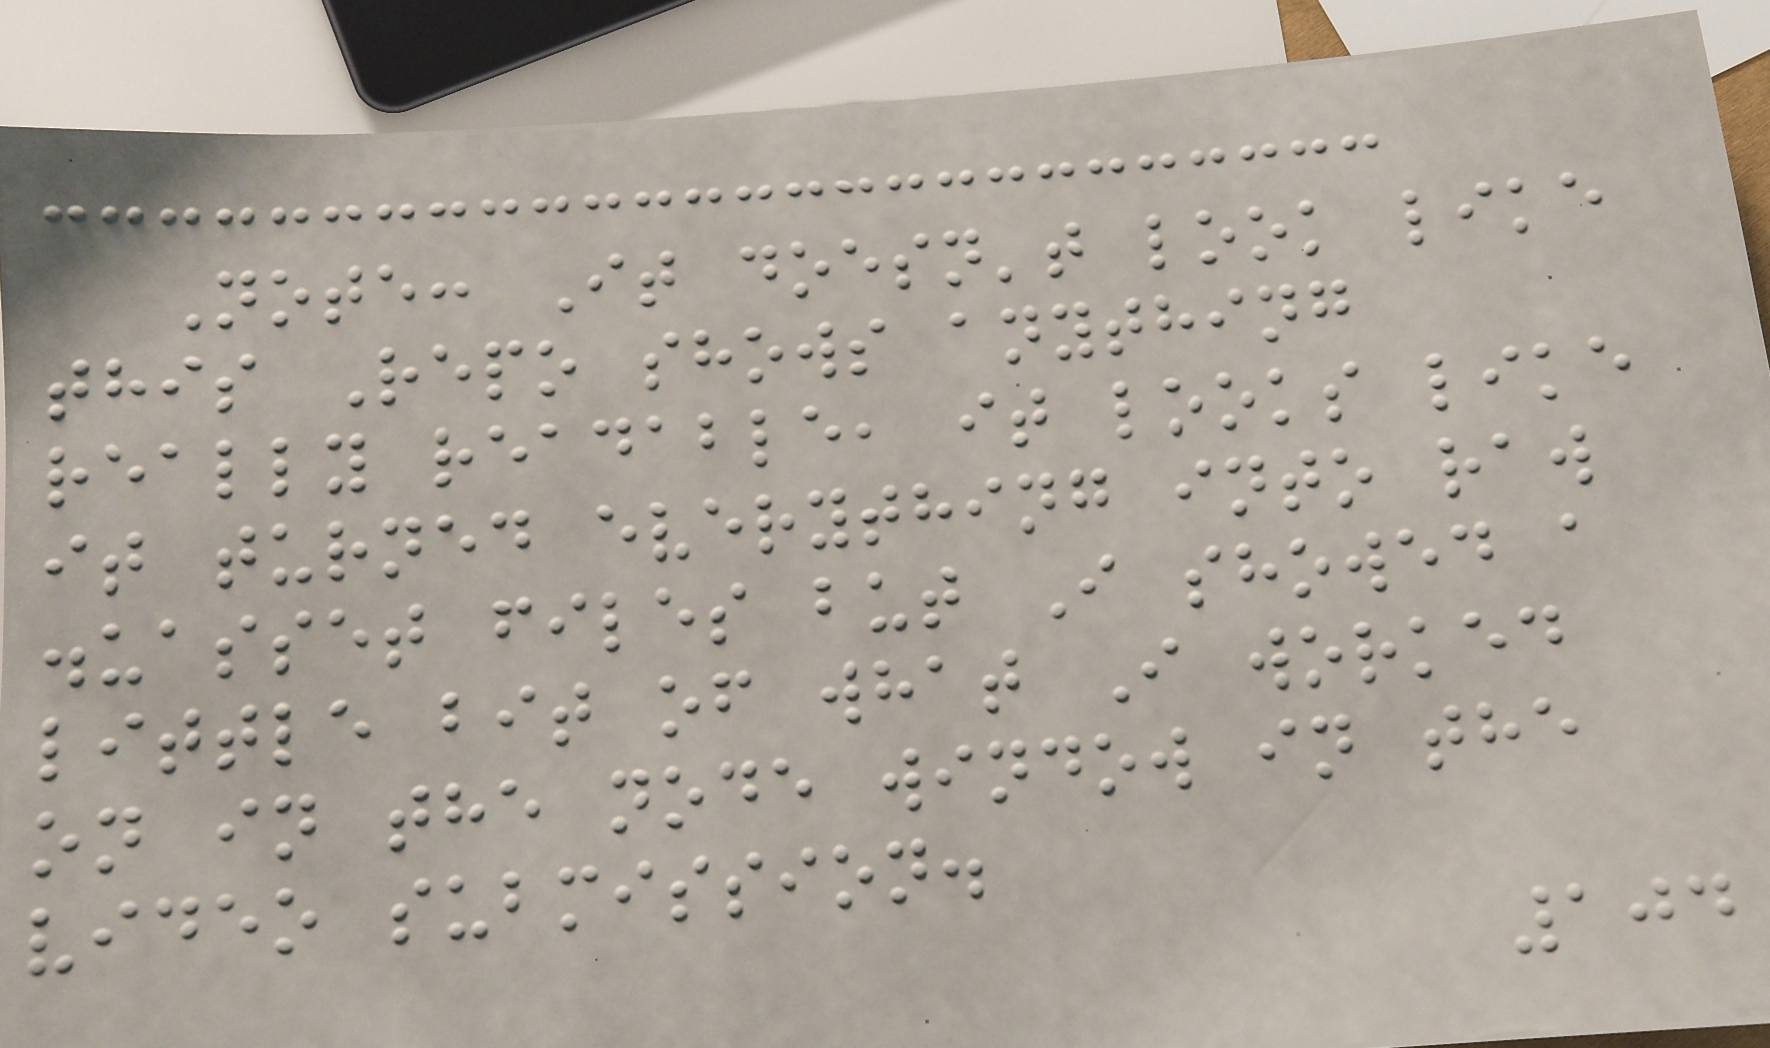Note: It doesn't look like
this Repo shows anything
really readable, it looks like
it turned everything into raw
.uasset files but I showed a
little bit of what I worked
on in the node window in the
video submission.
104
